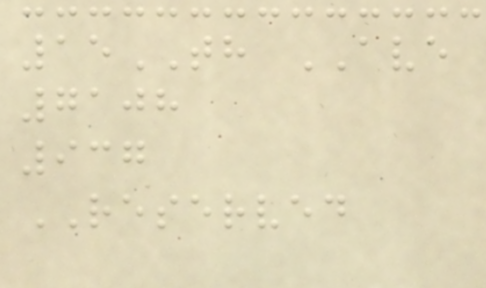15TH AVE
7108
937
RESERVED
